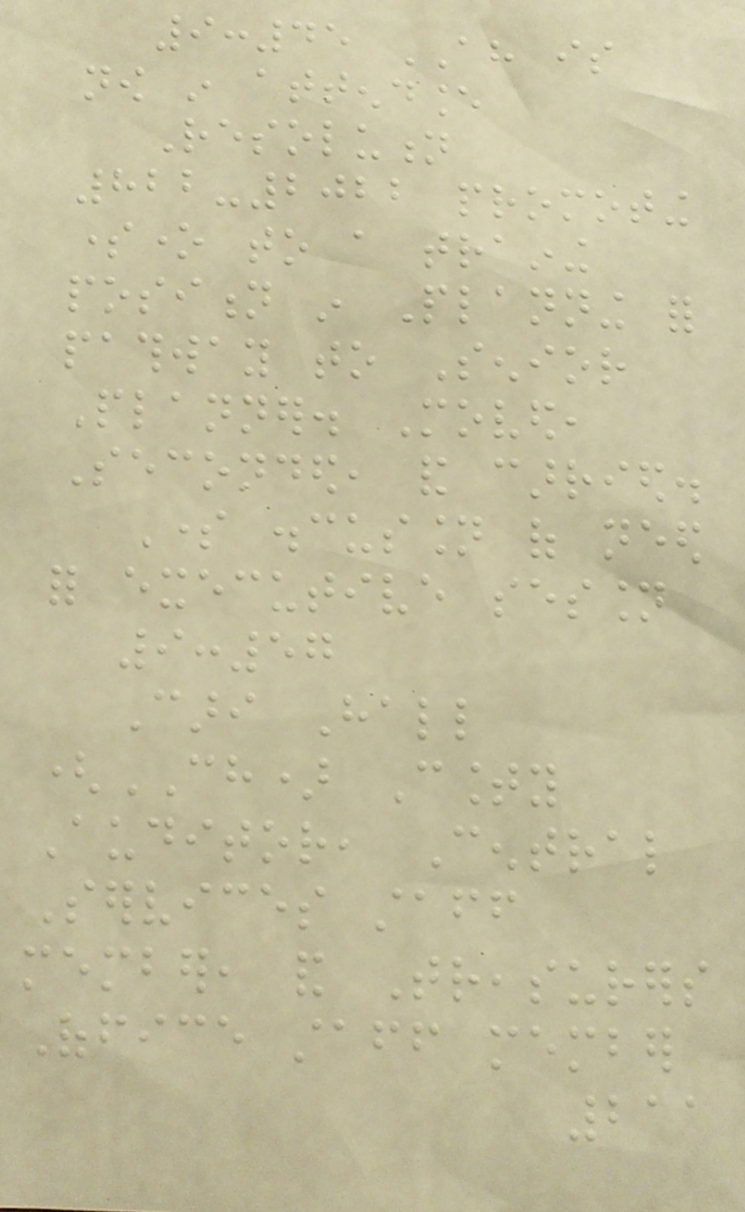9:45 AH is
now in attendance
Resolution
822-2022 promoting
someone to a training
position in Planning for
pathway to Senior
Planner. Moved,
Seconded, and carried.
Some discussion of need
for executive session
9:57
Cari Hall
(CH) County
Auditor, Central
Services staff
member, and Treasurers
Office staff member
211
